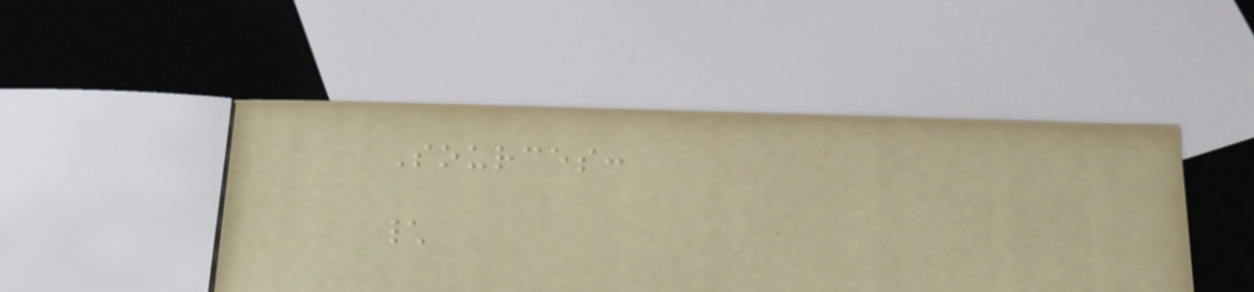Sources:
\
